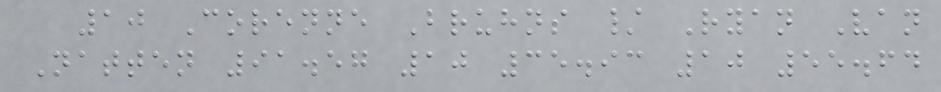10 Corenne Bruhns / Ryan Van
Natten 91.57 10 35.93 10 55.64
